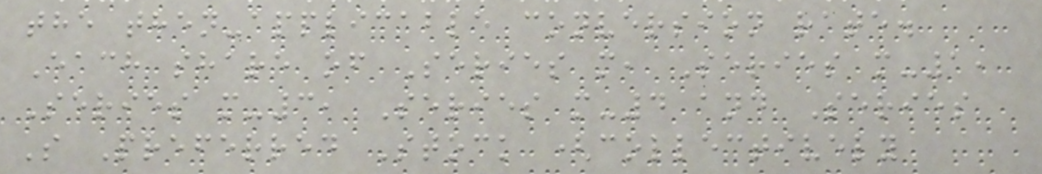the then-applicable conversion rate.
Each share of Series m, Series m-1,
Series m-3, Series m-4 and Series
S Preferred Stock (collectively
